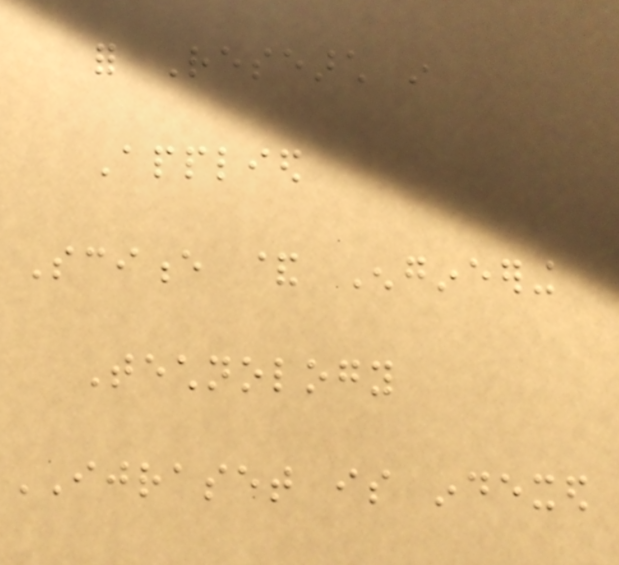for Research in
Applied
Science & Engineering
Technology
IJRASET is indexed
